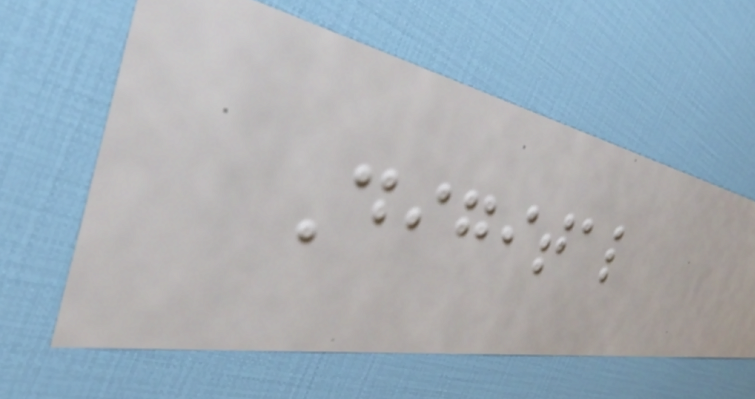Digital
